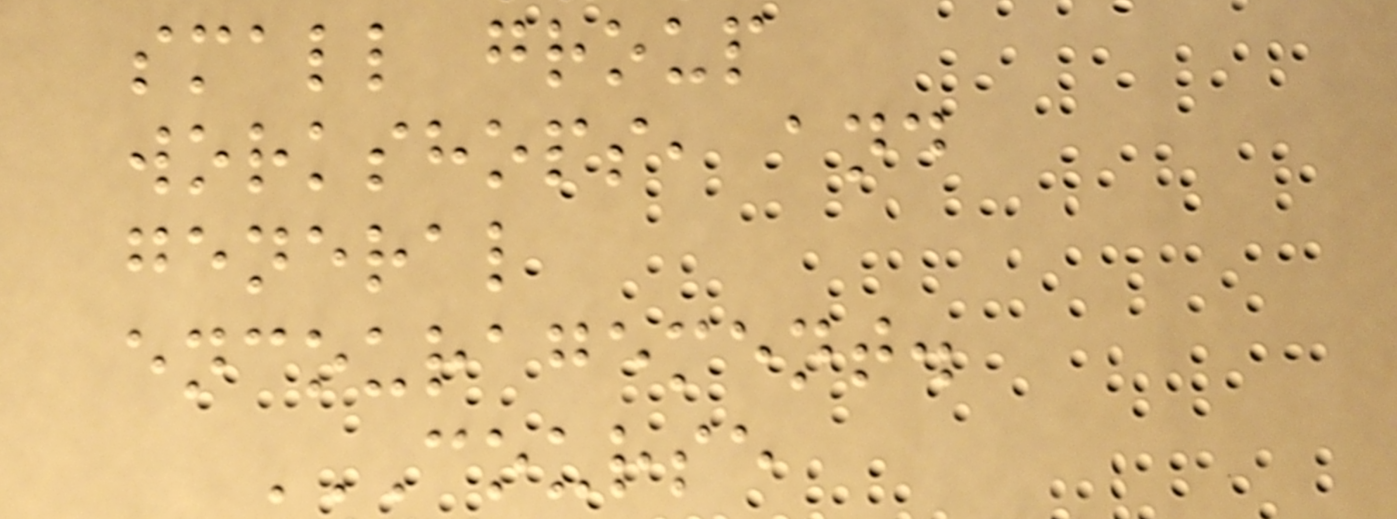small group
workshops, and
general
encouragement.
COURSE
